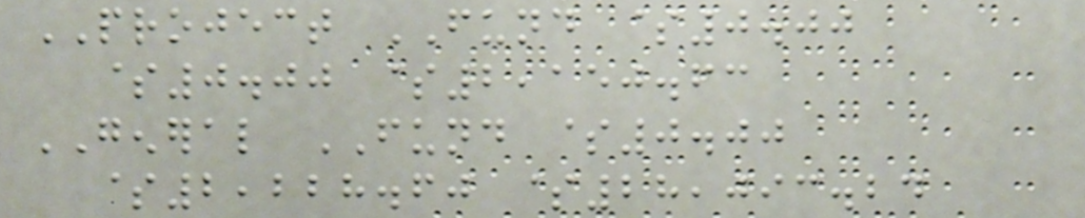PROJECT FUND $0.00
$0.00 $2,150.63
GENERAL FUND $0.00
$2,228.60 $28,093.24
